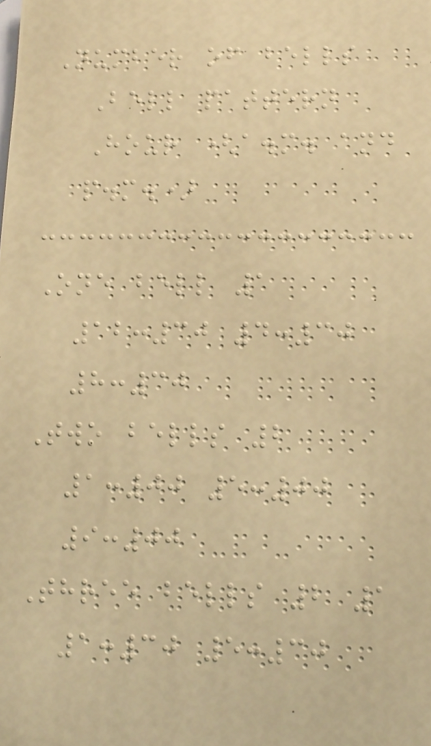Number of bells
Bell pattern
Hour (a.m. and
p.m.)
One bell 1
12:30 4:30
8:30
Two bells 2
1:00 5:00
9:00
Three bells 2 1
1:30 5:30
